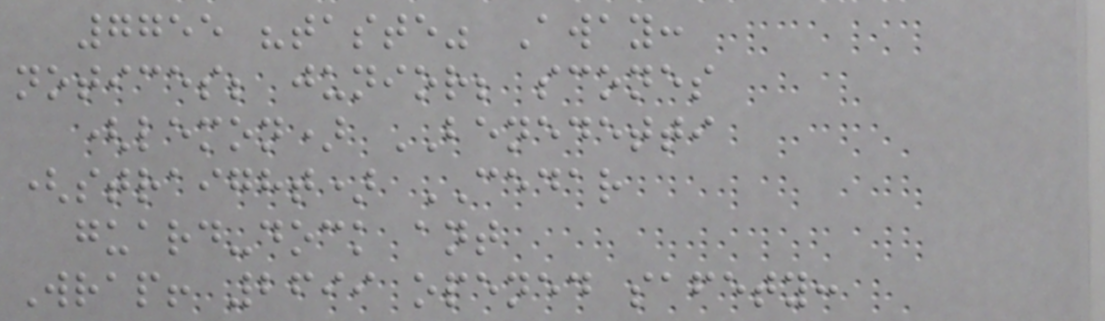7755 "taste" Away:
notices; junior; scones
(lemon) BENEDETTI
(straight) CEDAR
guard-dock ant
Wrap! 2699 opened safety:
